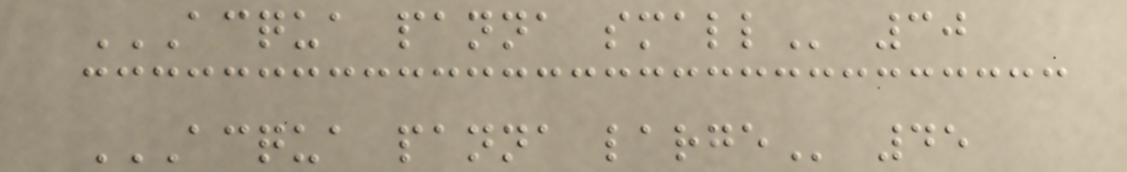ACQUA PANNA SMALL 30
ACQUA PANNA LARGE 45
